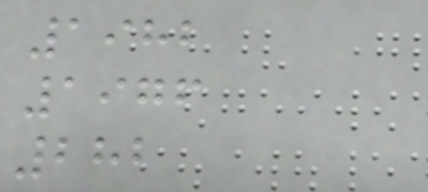1982
1976
282
